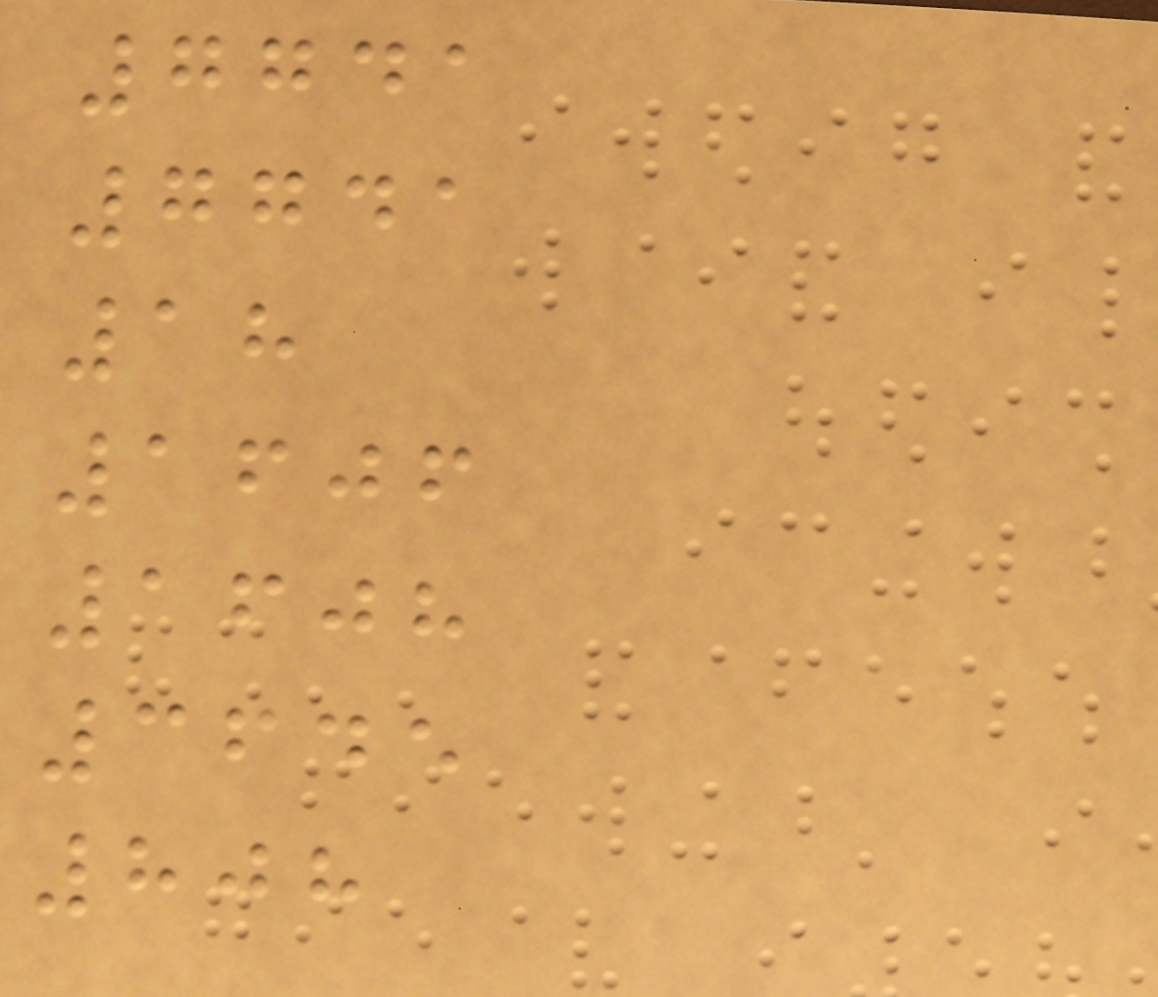7741
7741
18
1606
1608
3645
808
